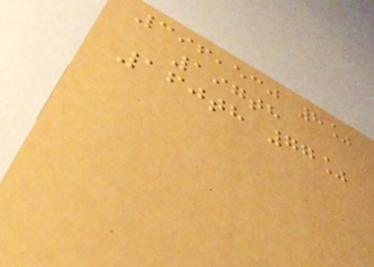396,530 8%
197th
160th 77%
